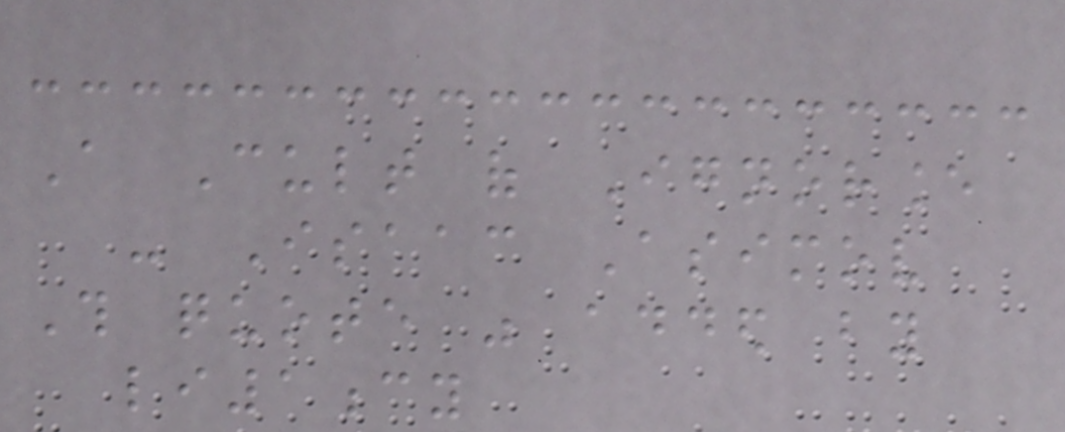A Cult of Ignorance
- Isaac Asimov
This quote was added by
li1cy
